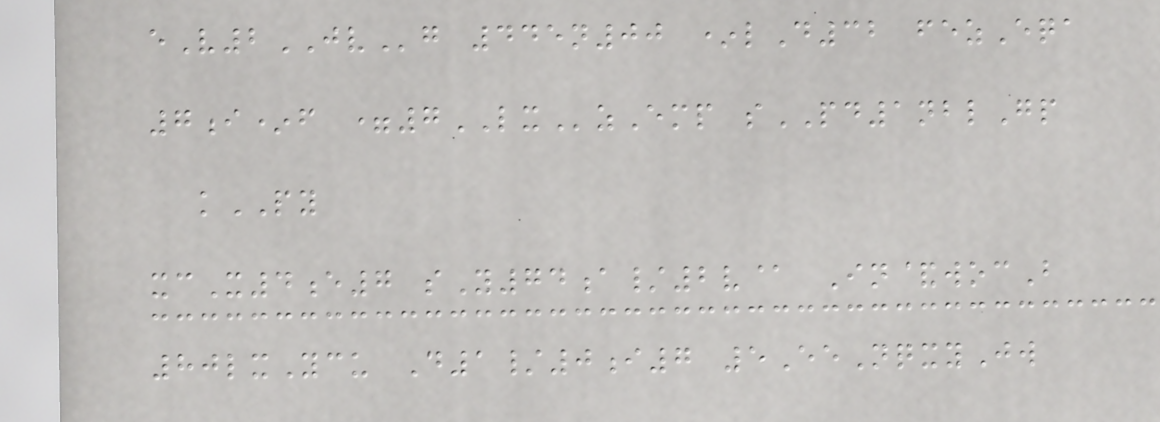eV2JVg 445n00 *lD32 fezEqa
7i*f =7LXzEmp sPD1nblGp
kPY
xcX4e7 sY74a/2v@ In&wocB
80lxYcu D1/0i7 5EeNqxyJw
